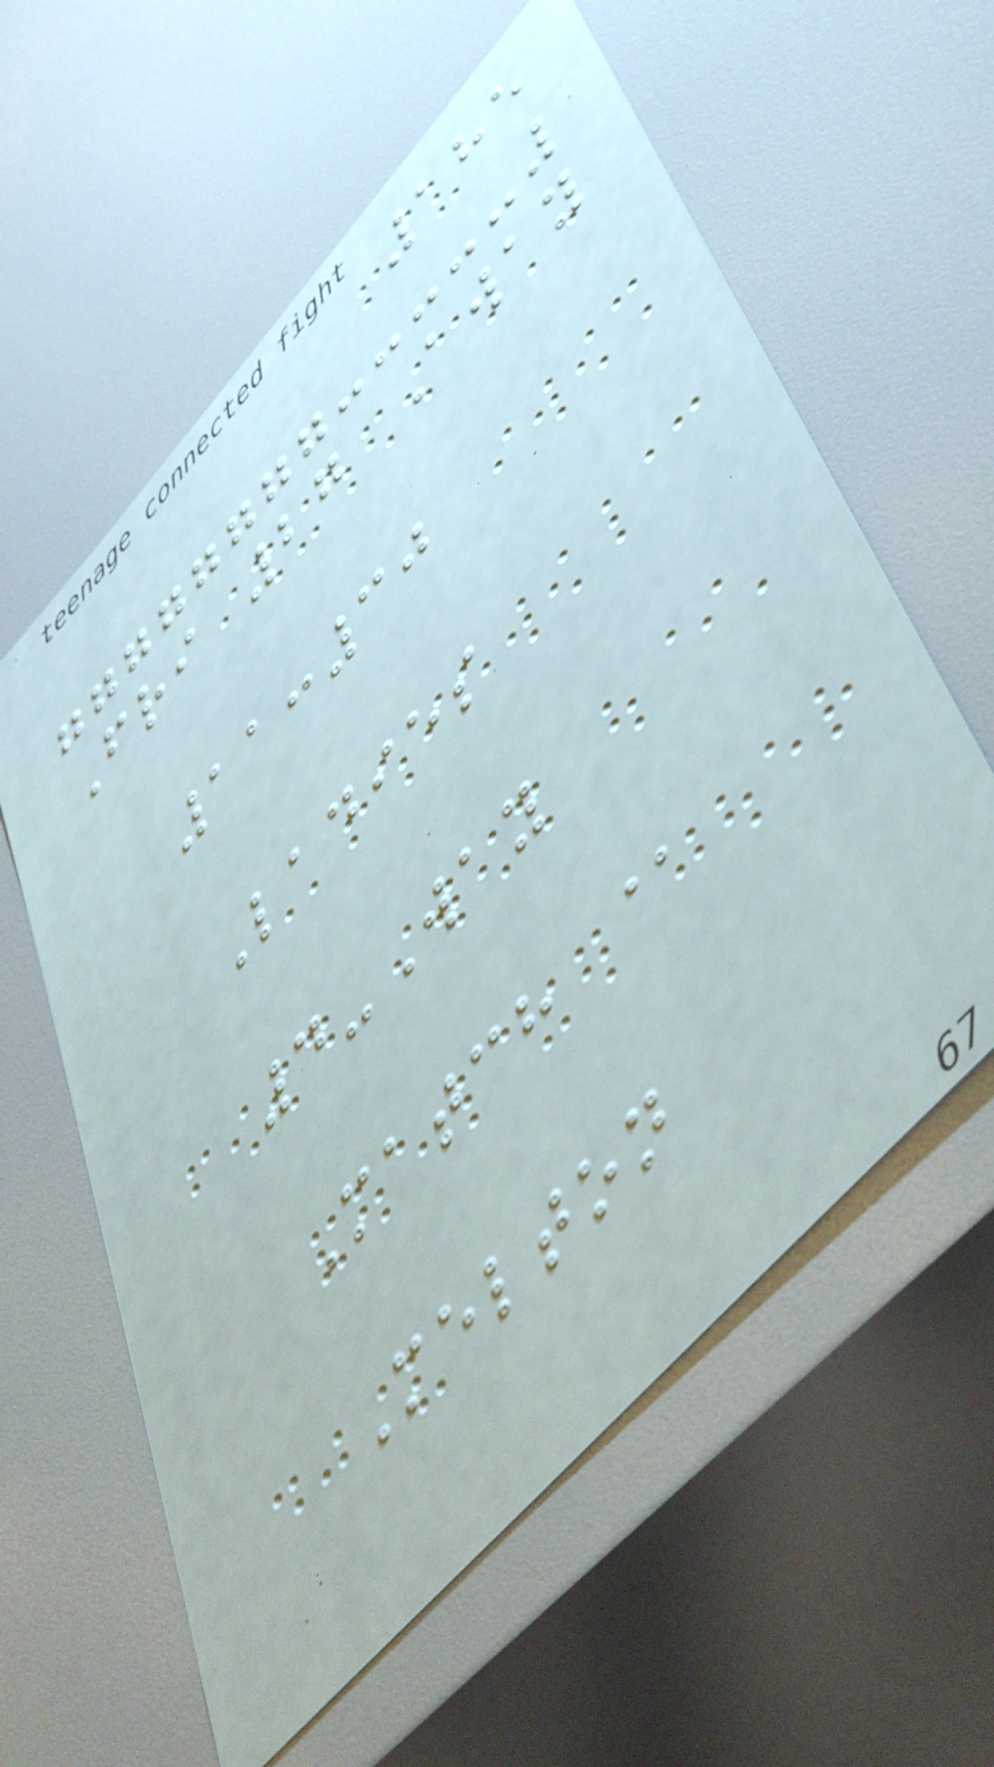185
Fri 27 Away
11:30
Ladies
4-Way
Match @
Melton
